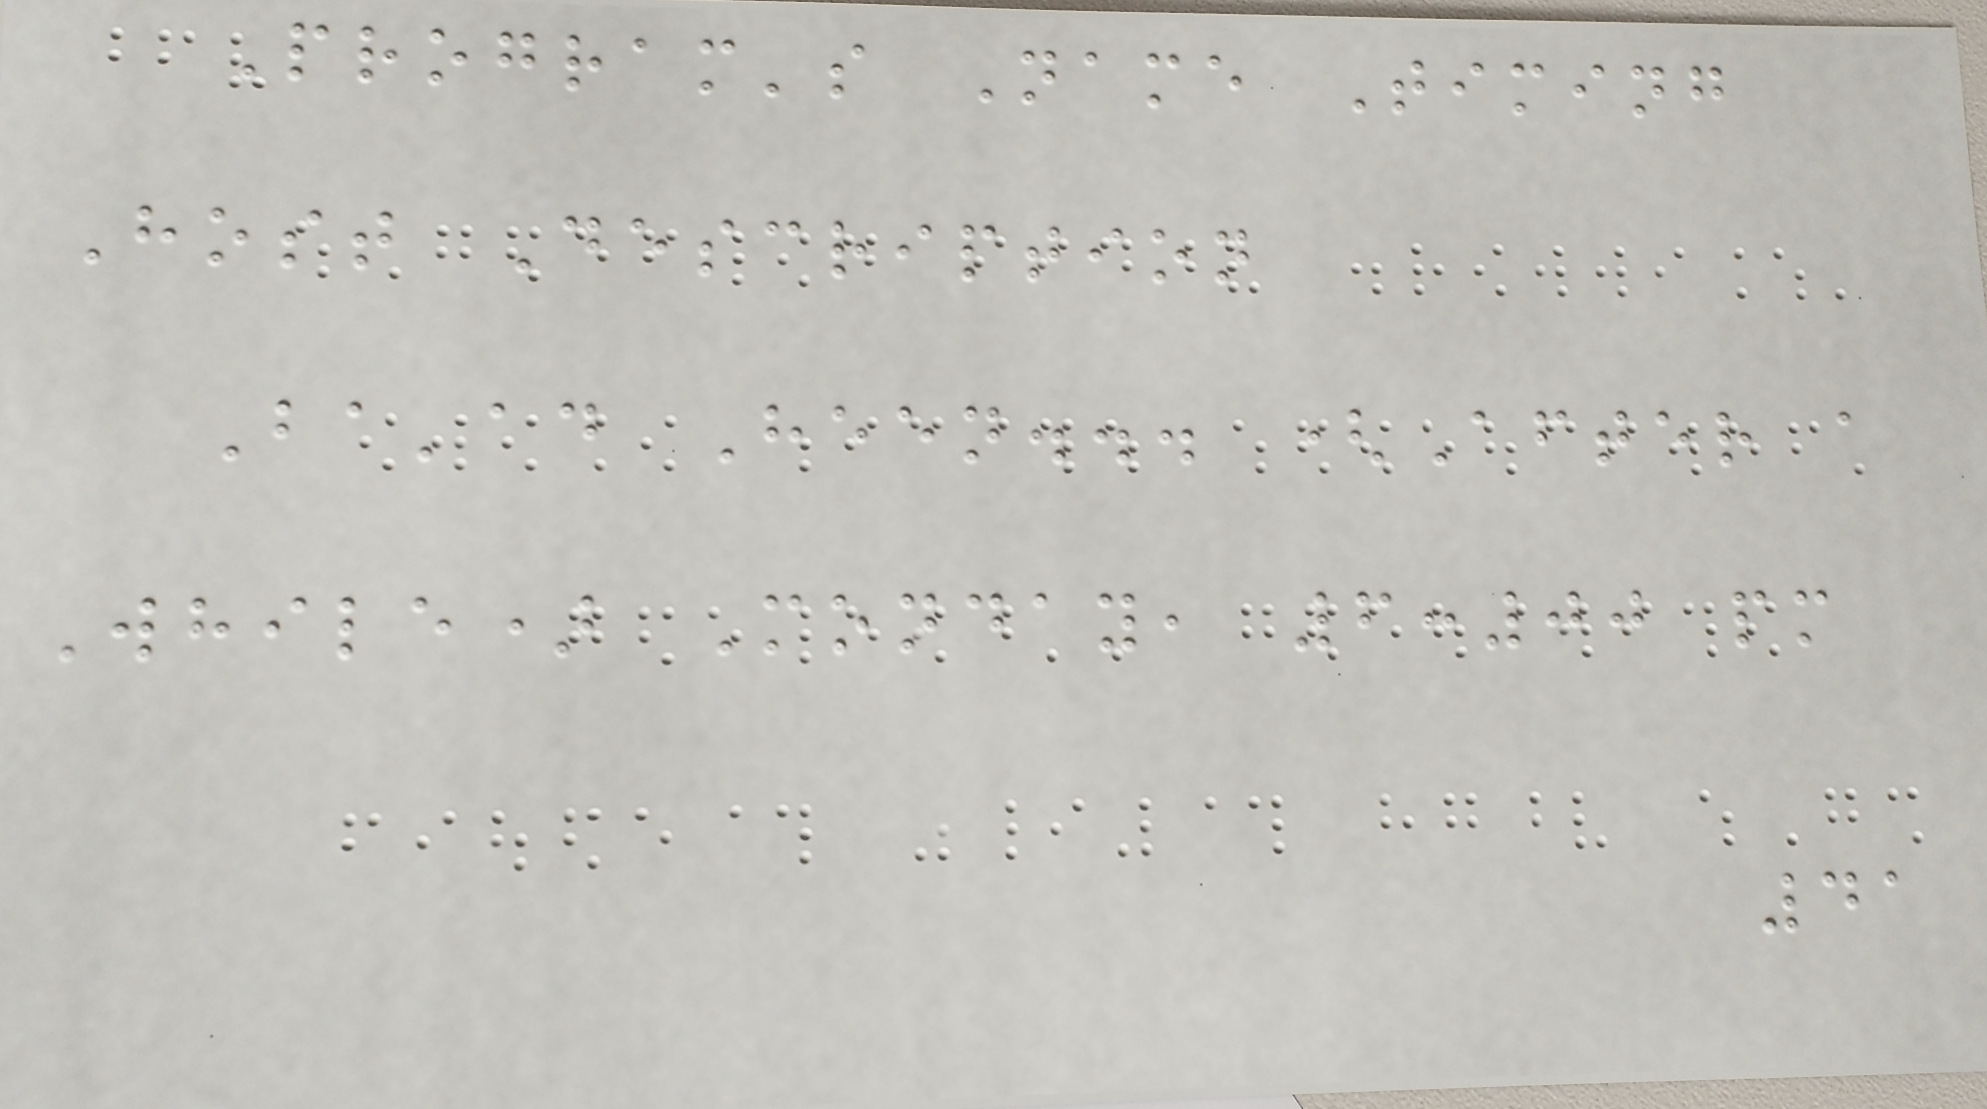Program's Name Timing
Host Description
Ba'ad Heen... (After a
While) Monday, 6:00 pm
41
